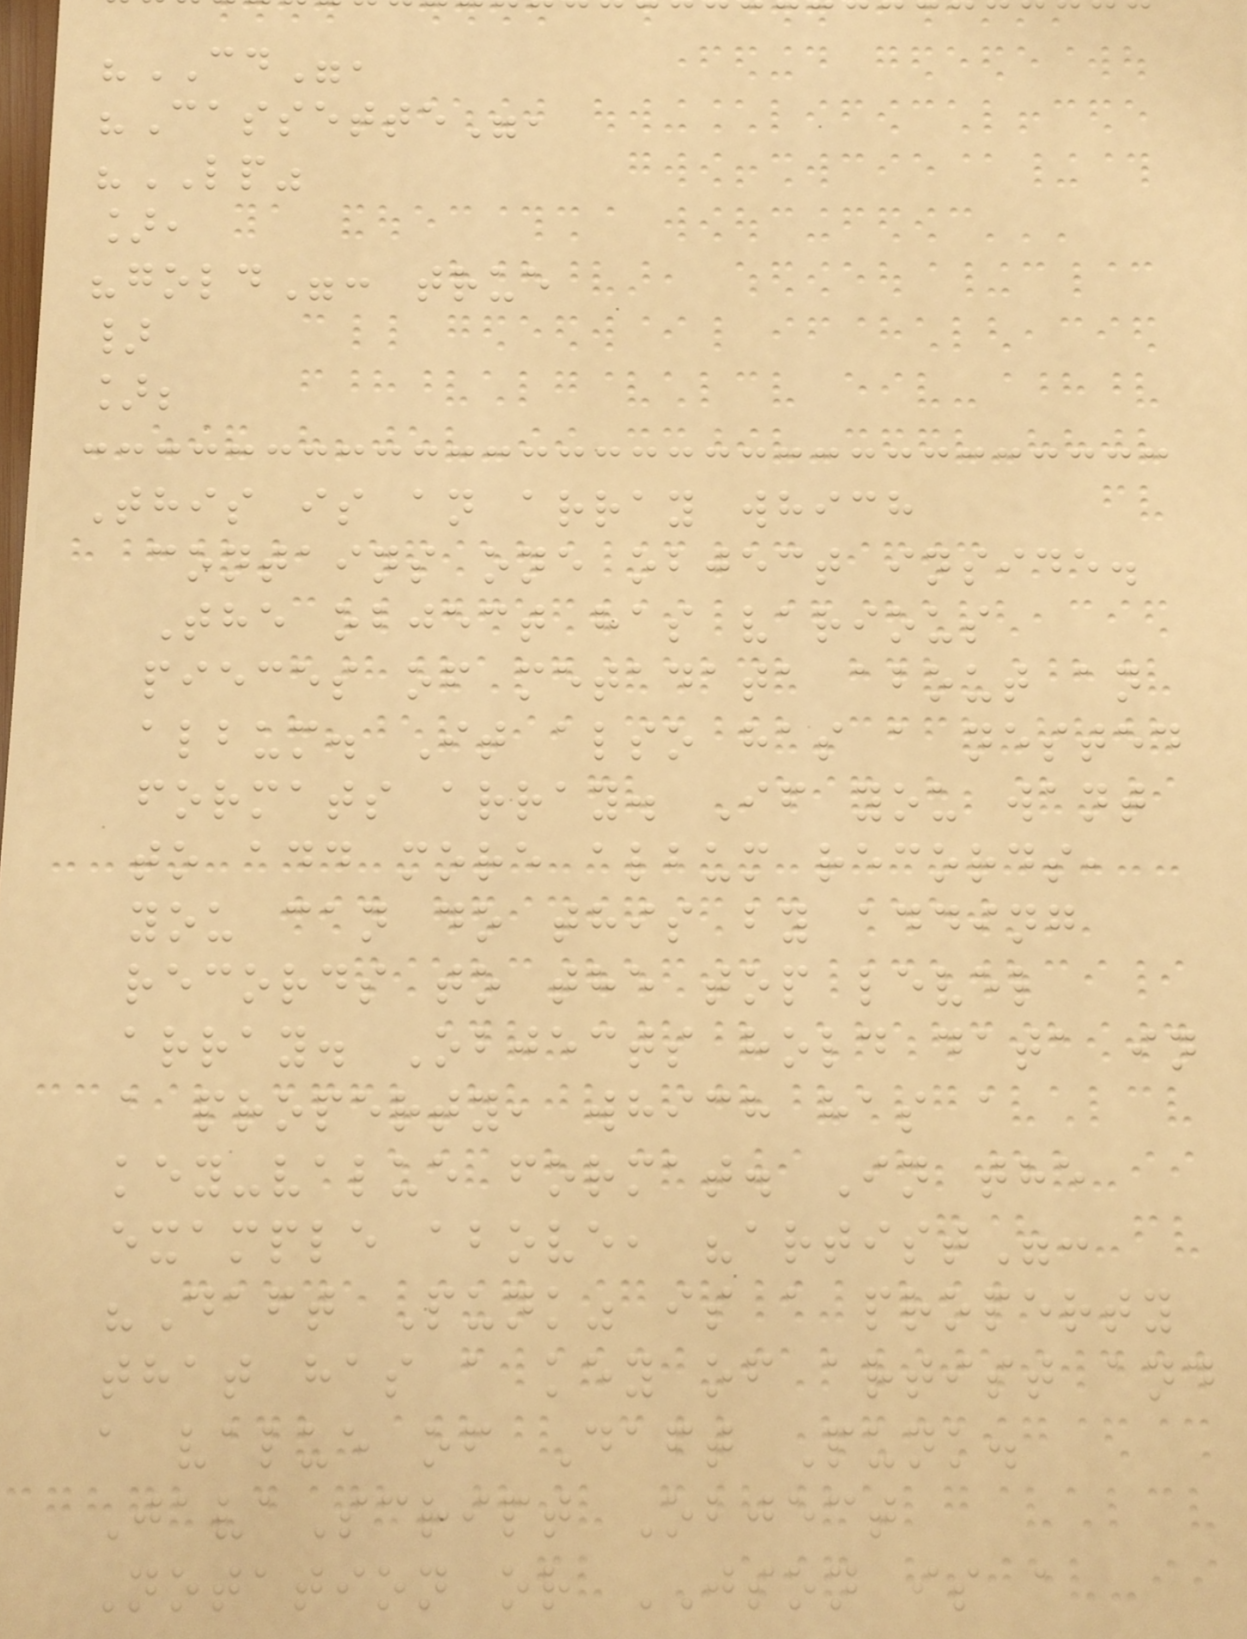"CD",
"Cassette",
"LP"
],
"gold": true
}
];
This is an array which
contains one object inside.
The object has various
pieces of metadata about an
album. It also has a nested
formats array. If you want
to add more album records,
you can do this by adding
records to the top level
array. Objects hold data in
a property, which has a
key-value format. In the
example above, "artist":
"Daft Punk" is a property
that has a key of artist and
a value of Daft Punk.
JavaScript Object
Notation or JSON is a
